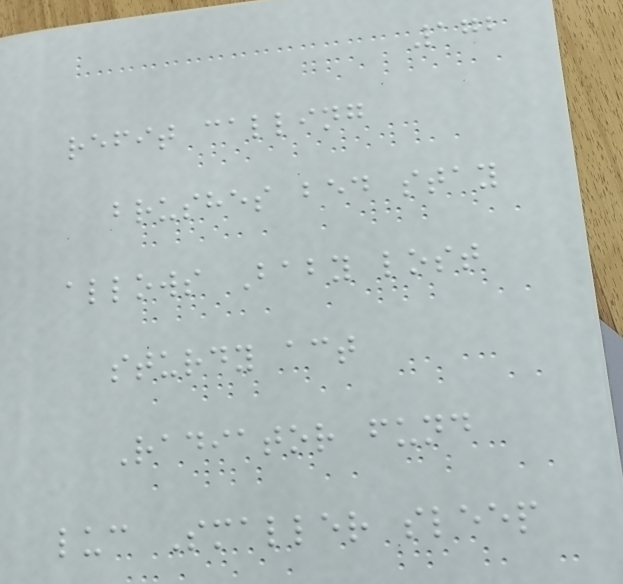172
refit calling
brushes bed stay
allows Baby lost
sturdy act
Radiator fund
luc Smaller sleep
